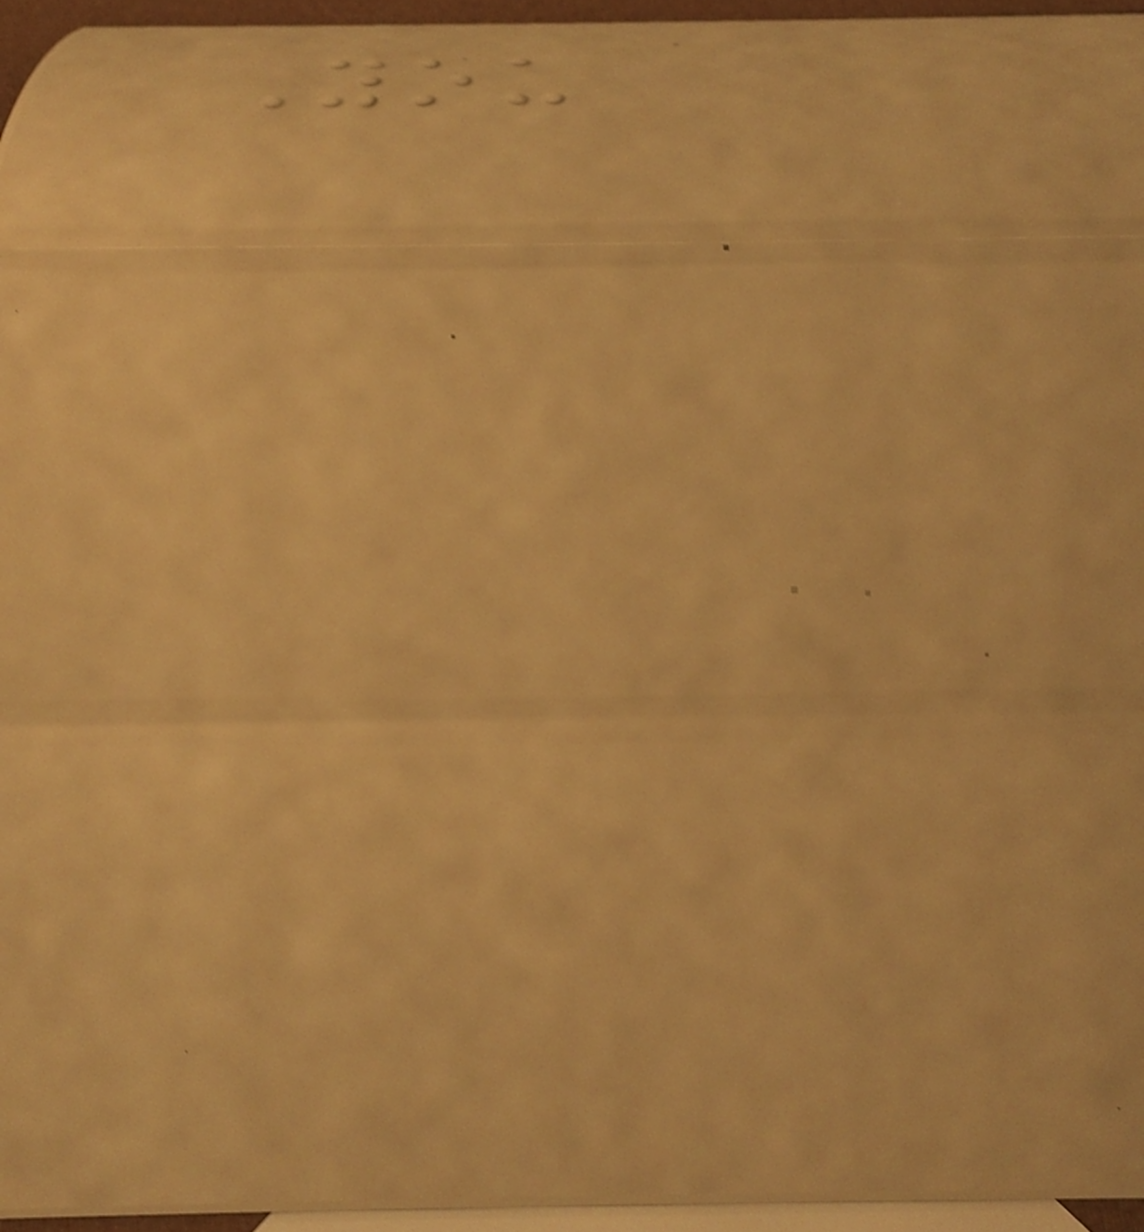You
